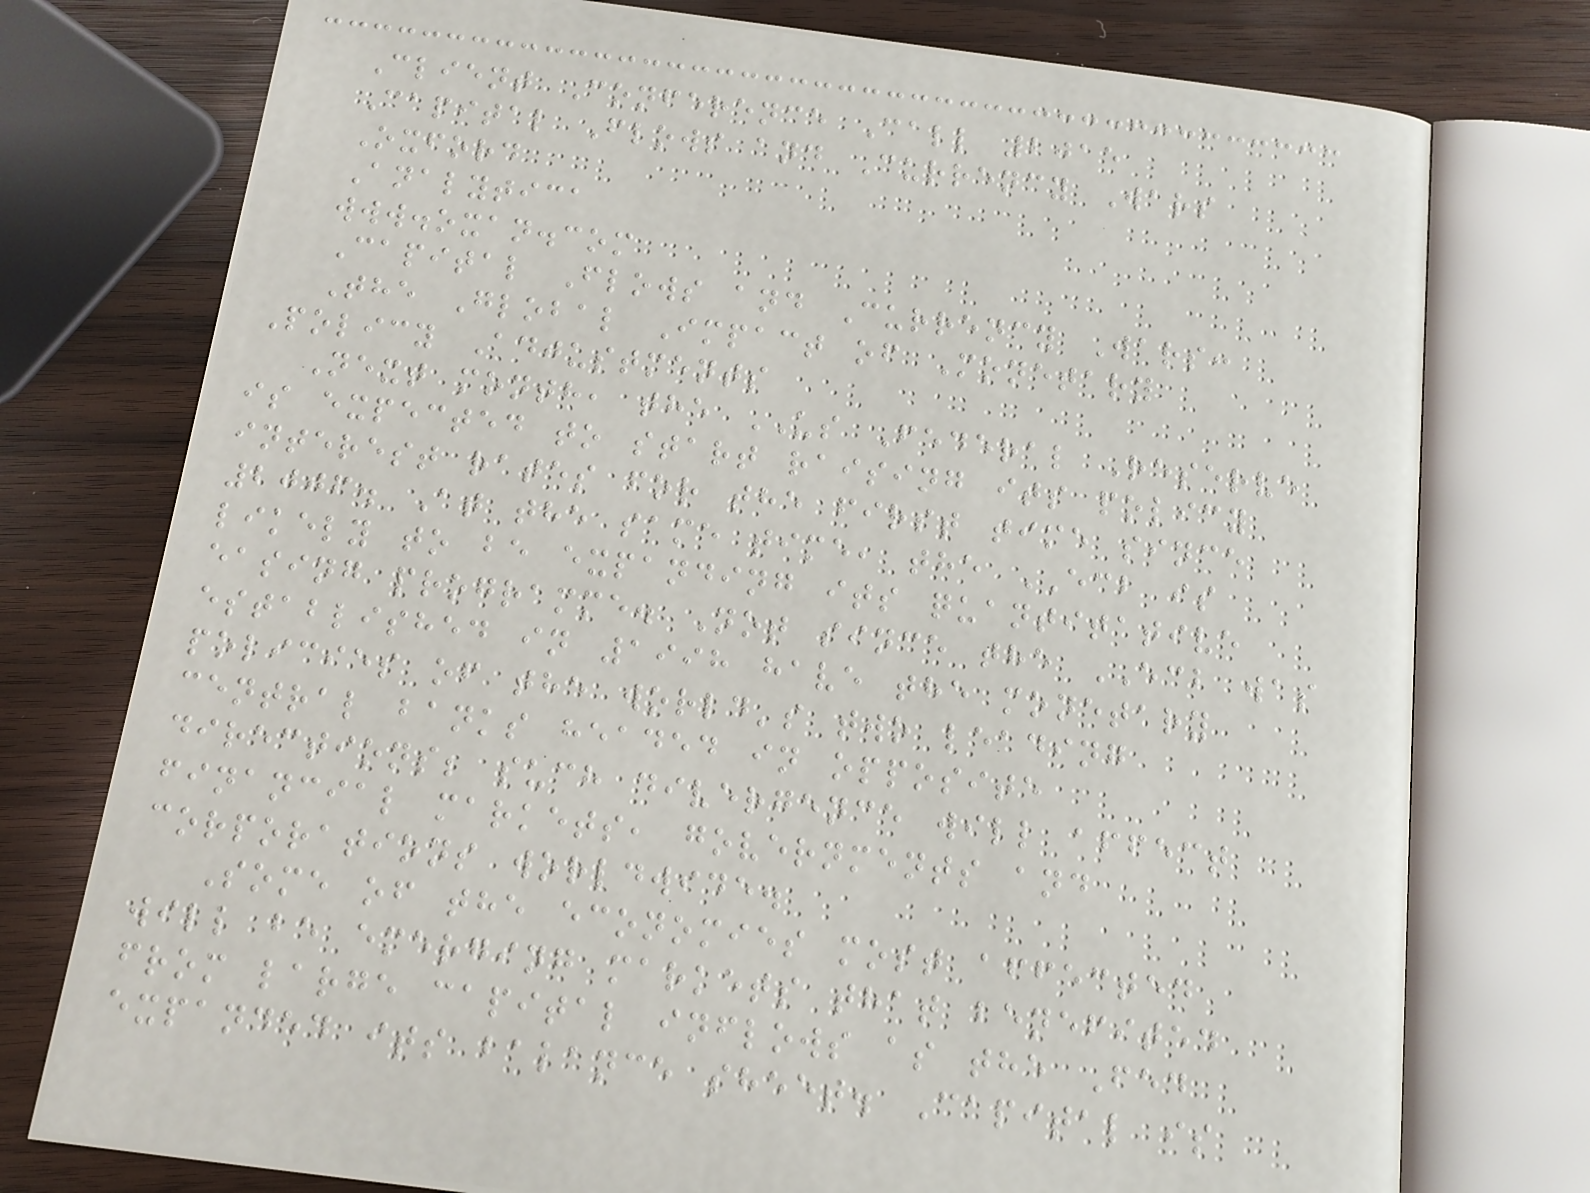Client Conference Call 2015
Capital Flows and Currency Wars
Oxford
Analytica
www.oxan.com
Capital Flows and Currency Wars:
The Global Impact of Monetary
Policy Adjustments
Next month, the US Federal Reserve
is expected to start raising its policy
interest rates for the first time since
2006. At the same time, the ECB is
likely to be expanding its quantitative
easing programme. Not since the ECB was
established in 1998 have the monetary
policies of the world's two leading
central banks headed in opposite
directions; such divergence will affect
financial markets, governments and
corporations worldwide.
Some of the economies most affected
will be emerging markets that benefited
from large capital inflows as the Fed
expanded its balance sheet. Capital is
